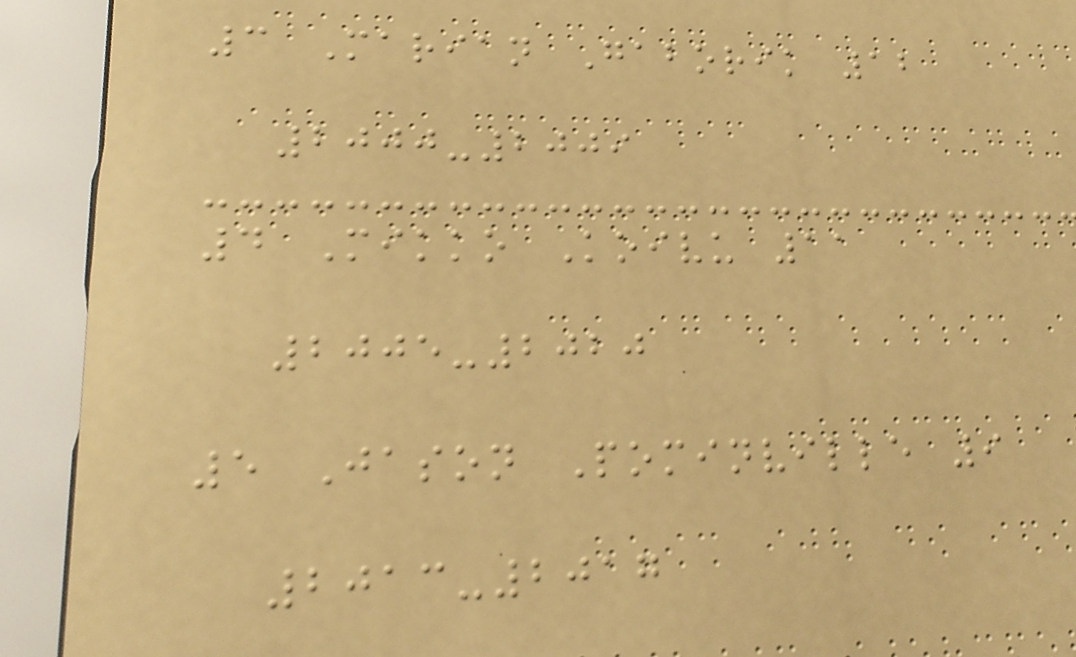3 Marian Gaborik 12
2000-2009
4 Mikko Koivu 11
2005-2020
5 Jason Pominville 9
2013-2017
